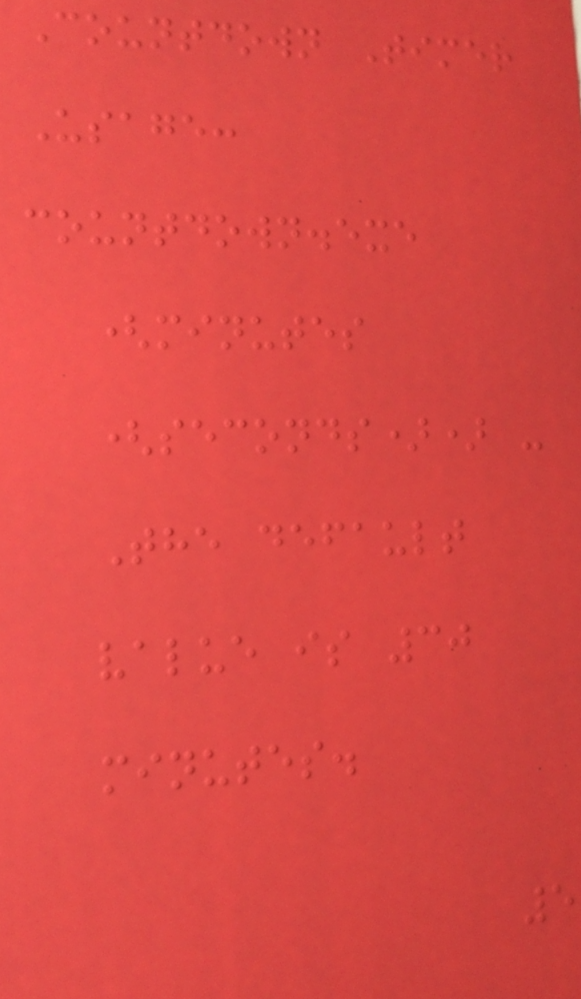Countdown Timer
Usage:
countdown.exe
(minutes
(seconds)) -
The default
value is 30
minutes.
5
